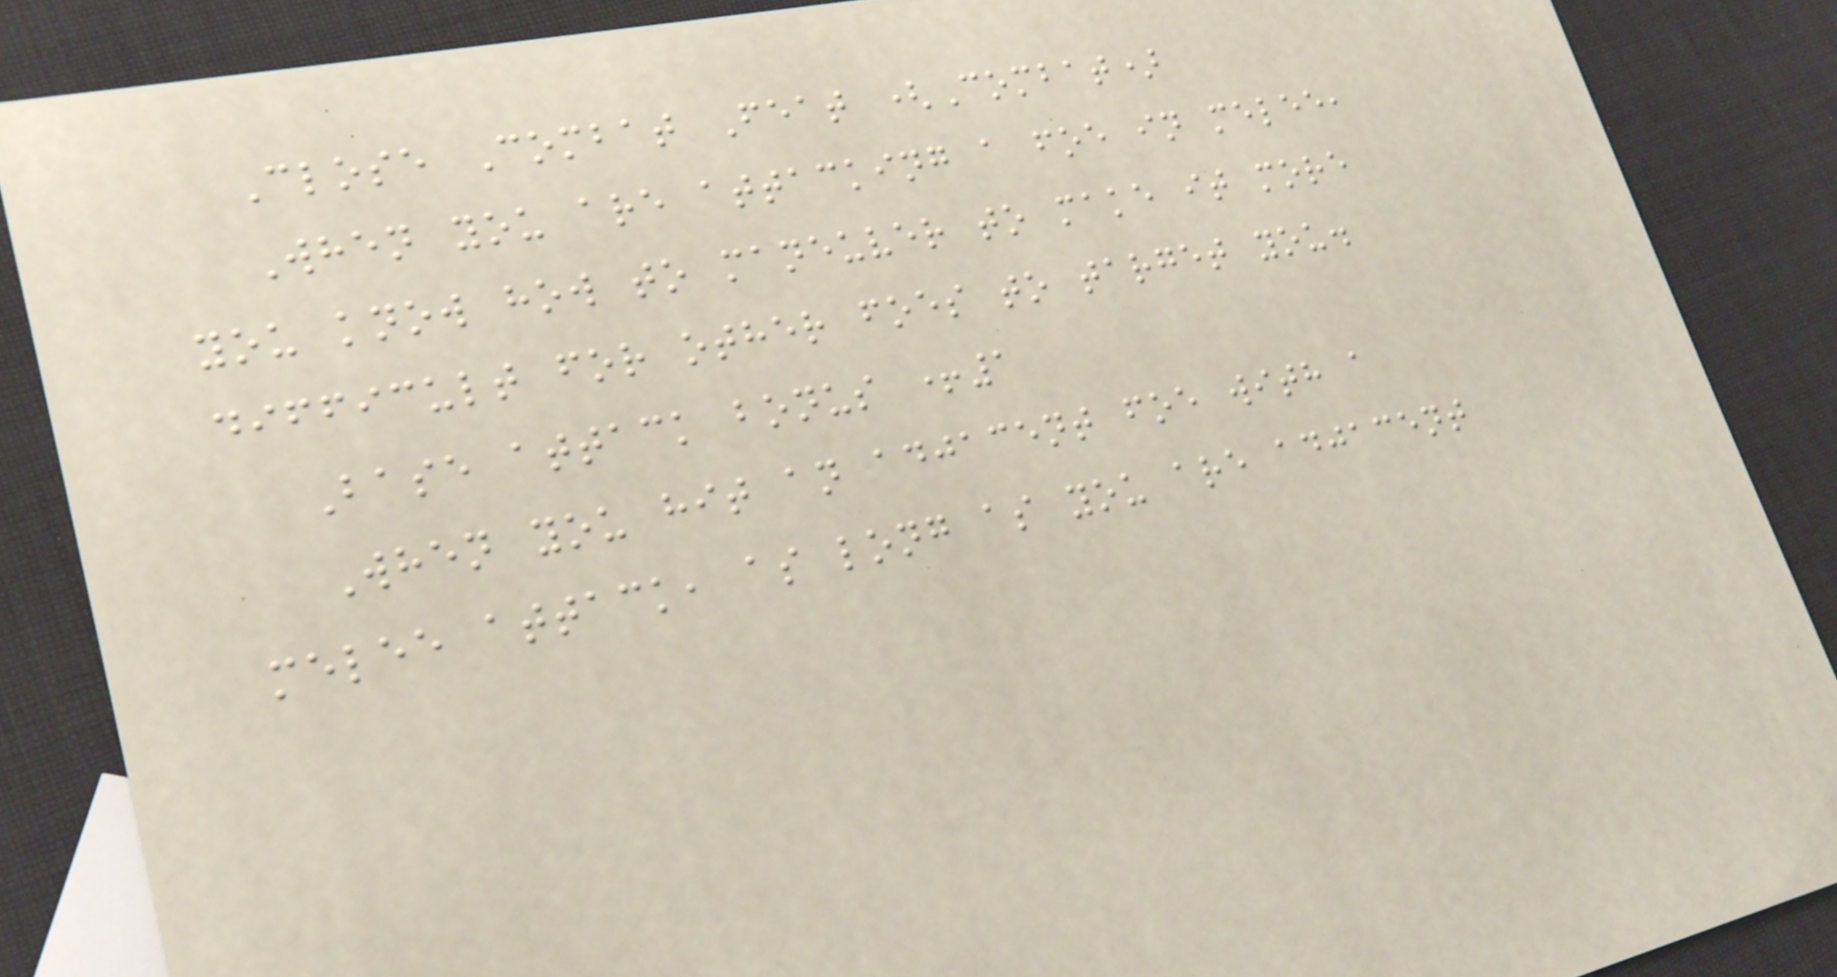Close Combat Feat (Combat)
When you are attacking a foe in melee,
you know how to maneuver to make it more
difficult for other foes to target you.
Base attack bonus +1
When you hit an adjacent foe with a
melee attack, as long as you are adjacent
